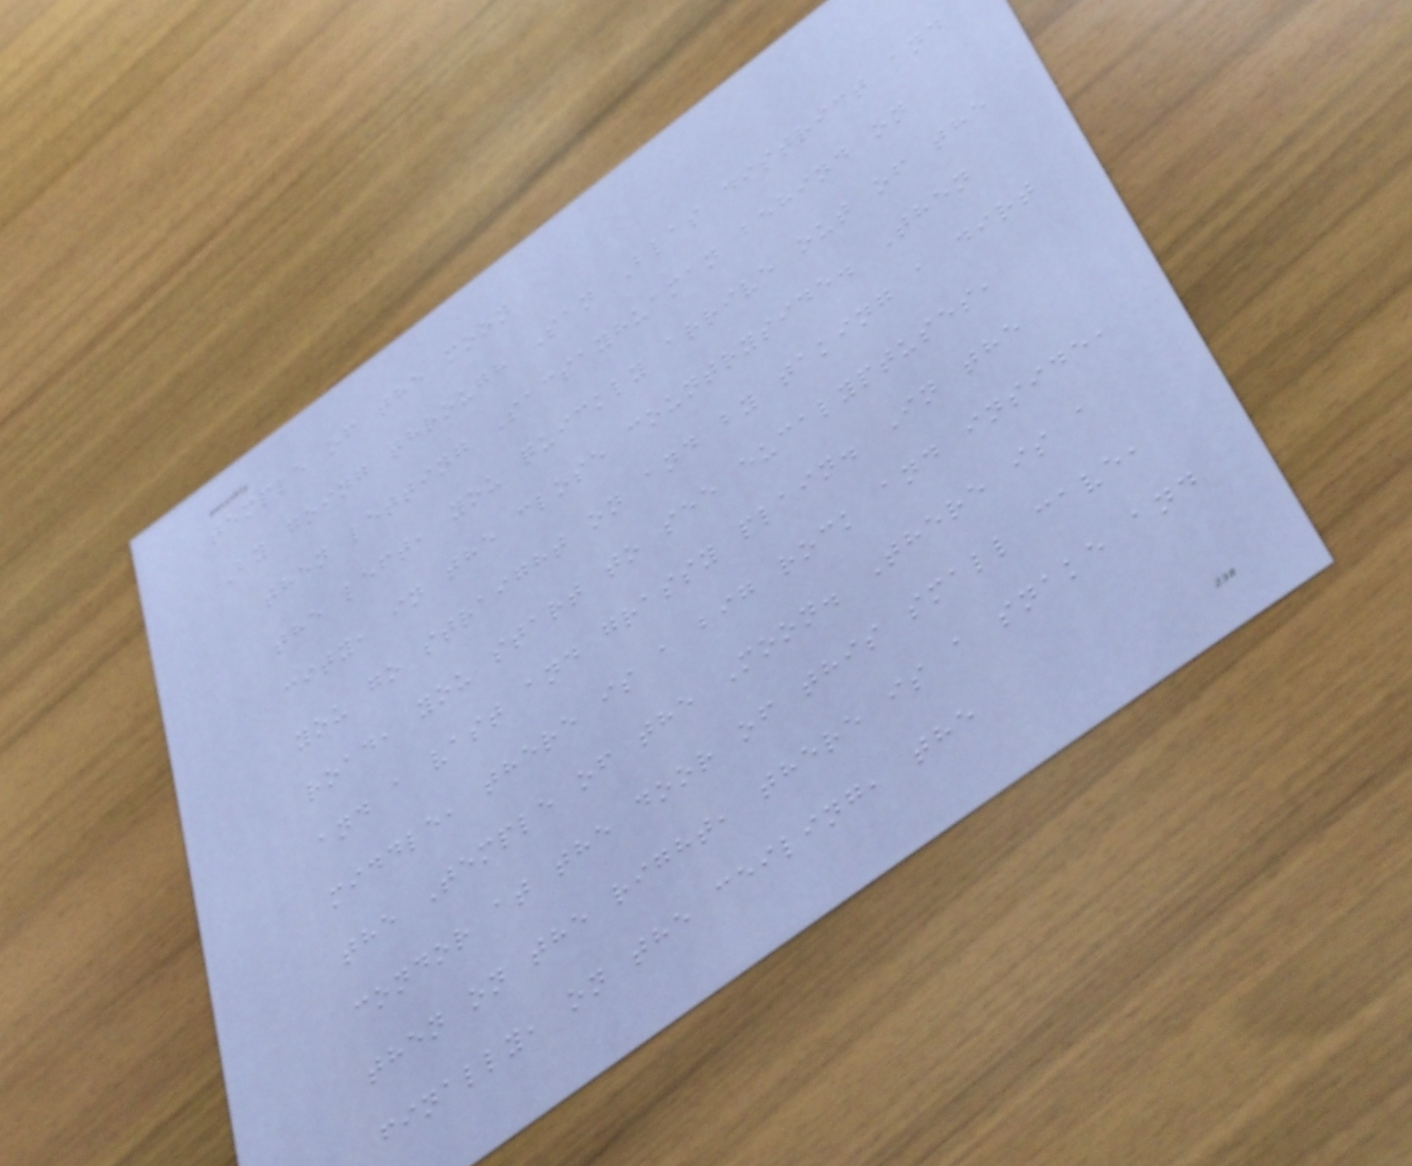temple of the moon
By going through San Blas district and
then letting Sacsayhuaman behind on
the left, you quickly arrive out of the
city, in the close countryside. Then
you go straight on and by taking a dirt
road, you start to see eucalyptuses,
and a vast and grassy plain. In the
middle, there is a big rock and inside,
the Temple of the Moon. There is a
condor at the door of this small cave,
then on the right, there is a snake and
finally, on the ceiling, the
